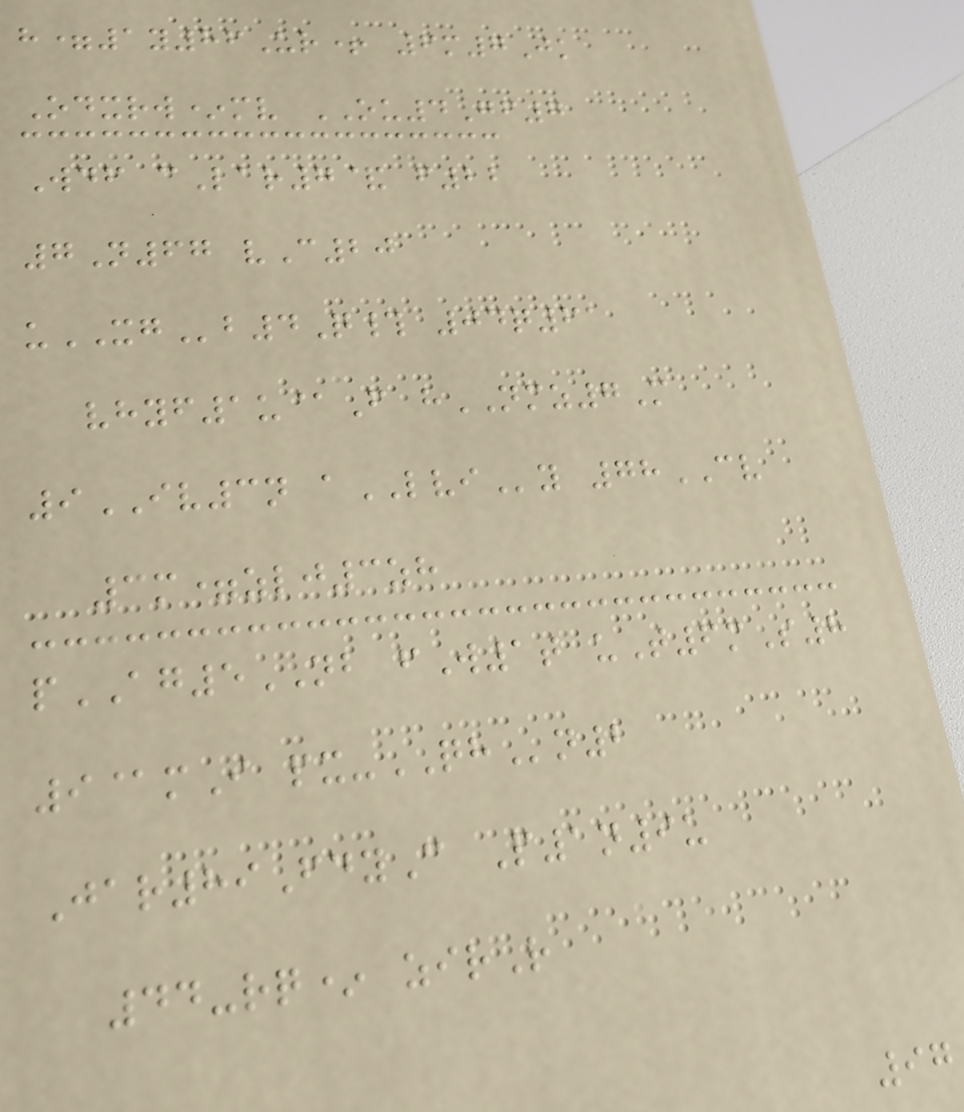h=1y86Ur+ 6m7Jk
Odxrw*mv OU4Gf7
Wdf cLar7& f22
7N67 vC20
uXGb4Q# 04q61
vhyf1u@F hNMZ7M
9IV3n aLVIy 78CV
3m=zlj3zh
pAG5NB fW1t uT6mS8
9@mI px-QHn2
Jar89FdyC P1n9u
44-rq* zirR
97
